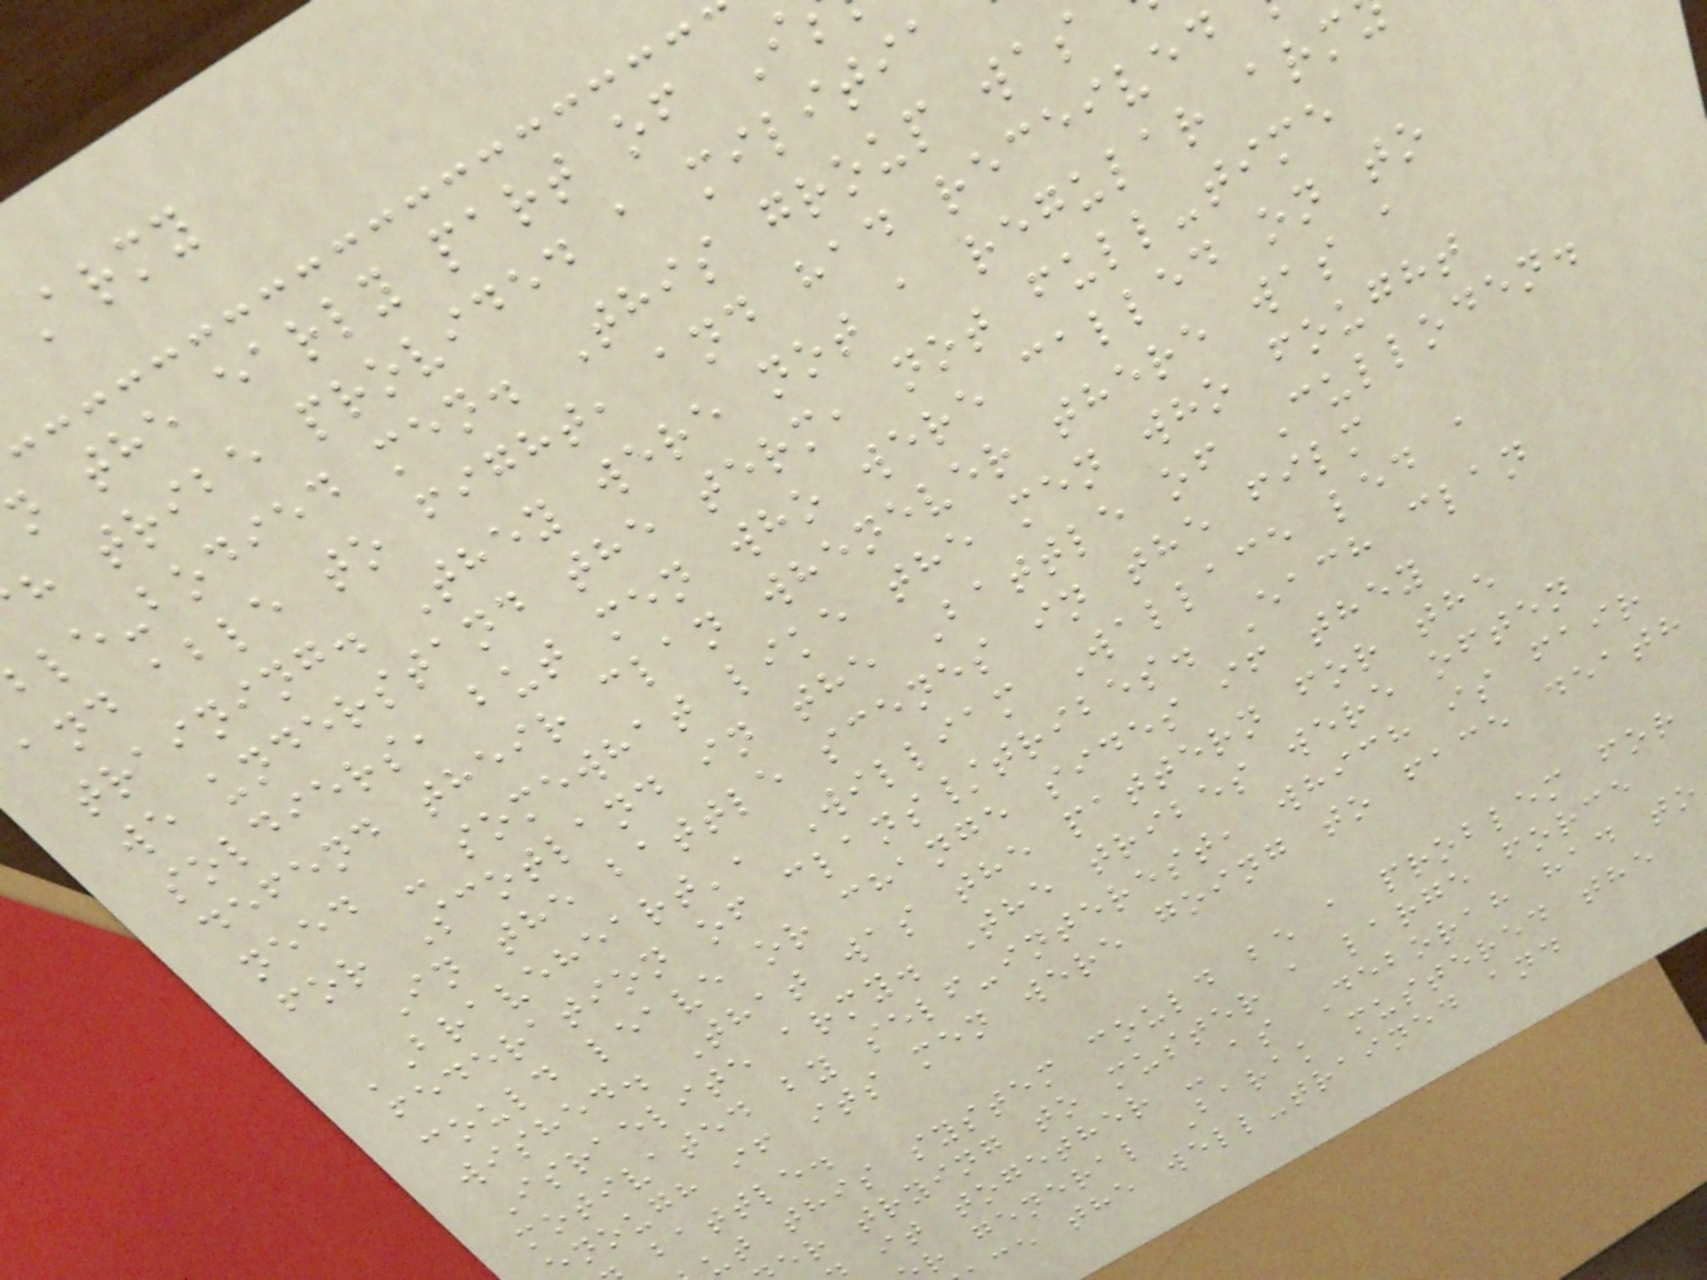Army
n the early part of I
h tribe provided a militia
ble-bodied men. This group was
and able to fight, and had received
training. They were not a regular arm
we understand the term, not full-time
soldiers, but men who were called on to
defend their clan whenever there was a
need - somewhat like the men who fought
for Scotland in the Battle of Culloden.
In the battle scenes in the film
'Braveheart', William Wallace led a
federation of clans/tribes. Each clan
could leave or change sides if they
wished. That was the pattern for the
Israelite army. The tribes were often
motivated by self-interest, which is fair
enough if its men were going to face death
battle.
ut this system could be a problem for
er trying to muster a large force
it together - as Deborah had to
r general Barak mustered the
ce the well-trained and
